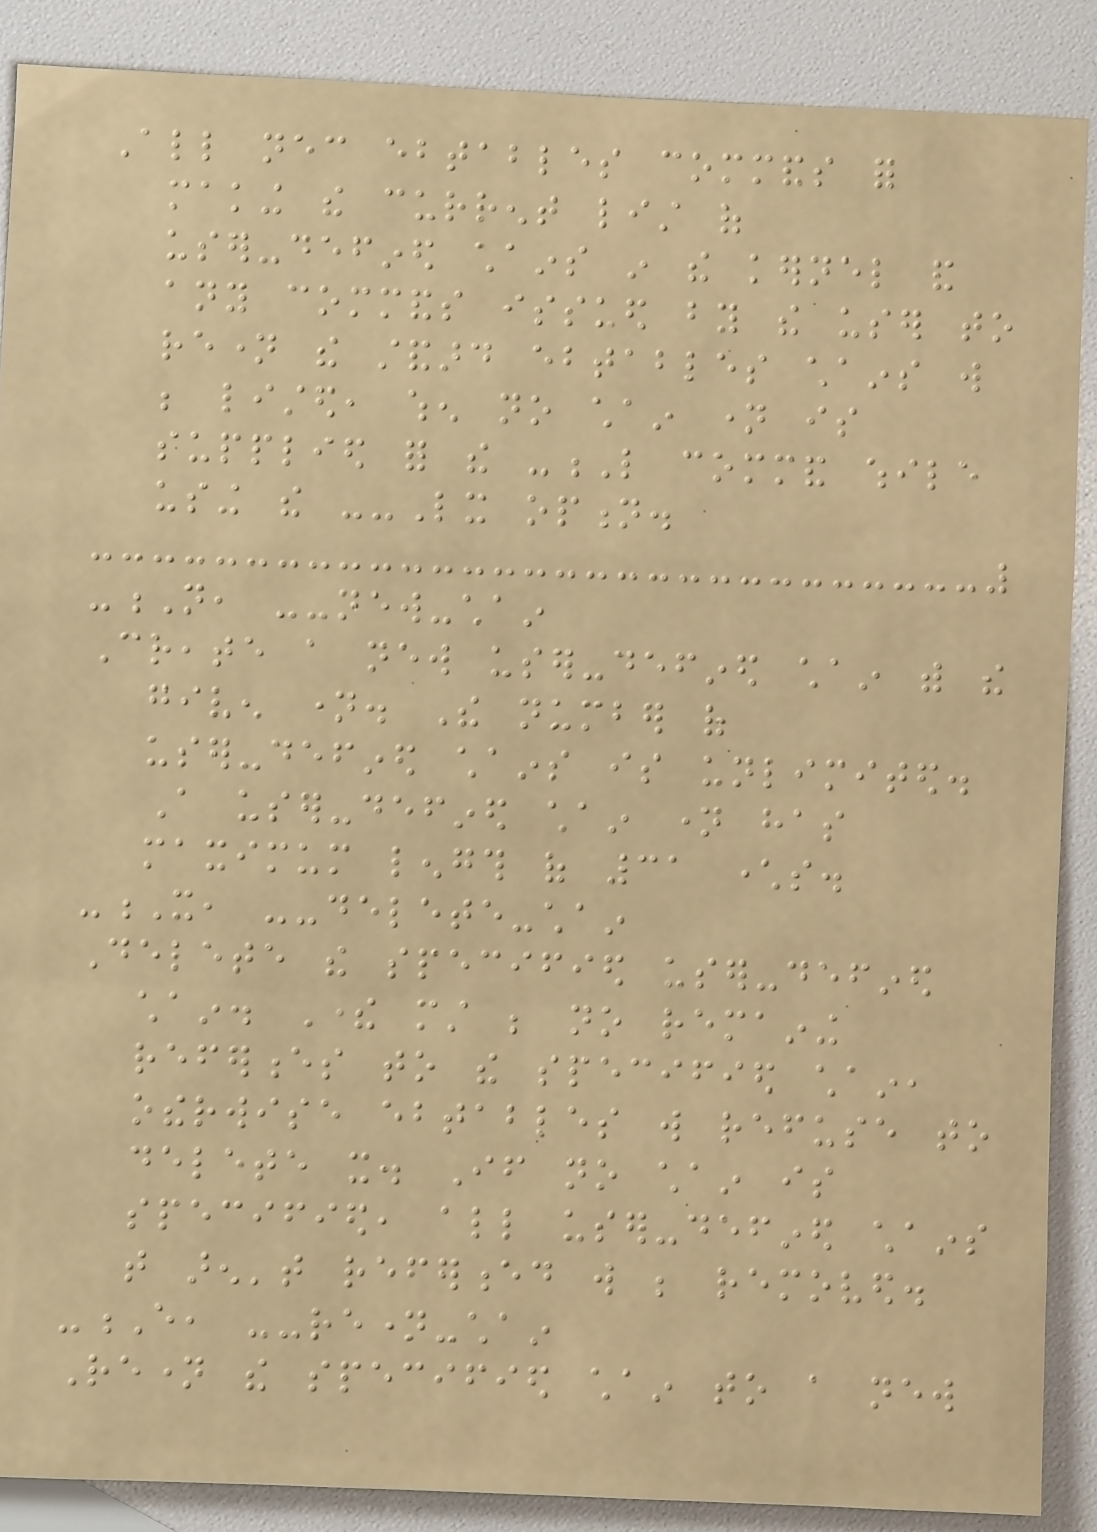All necessary ebtables commands for
making the current list of
user-defined chains in the kernel and
any commands issued by the user to
rename the standard ebtables chains will
be listed, when no chain name is
supplied for the -L command while
using the --Lx option.
-N, --new-chain
Create a new user-defined chain with the
given name. The number of
user-defined chains is unlimited.
A user-defined chain name has
maximum length of 31 characters.
-X, --delete-chain
Delete the specified user-defined
chain. There must be no remaining
references to the specified chain,
otherwise ebtables will refuse to
delete it. If no chain is
specified, all user-defined chains
that aren't referenced will be removed.
-E, --rename-chain
Rename the specified chain to a new
